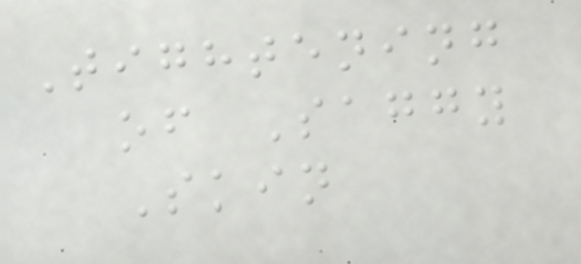Tightening
of Saggy
Skin
